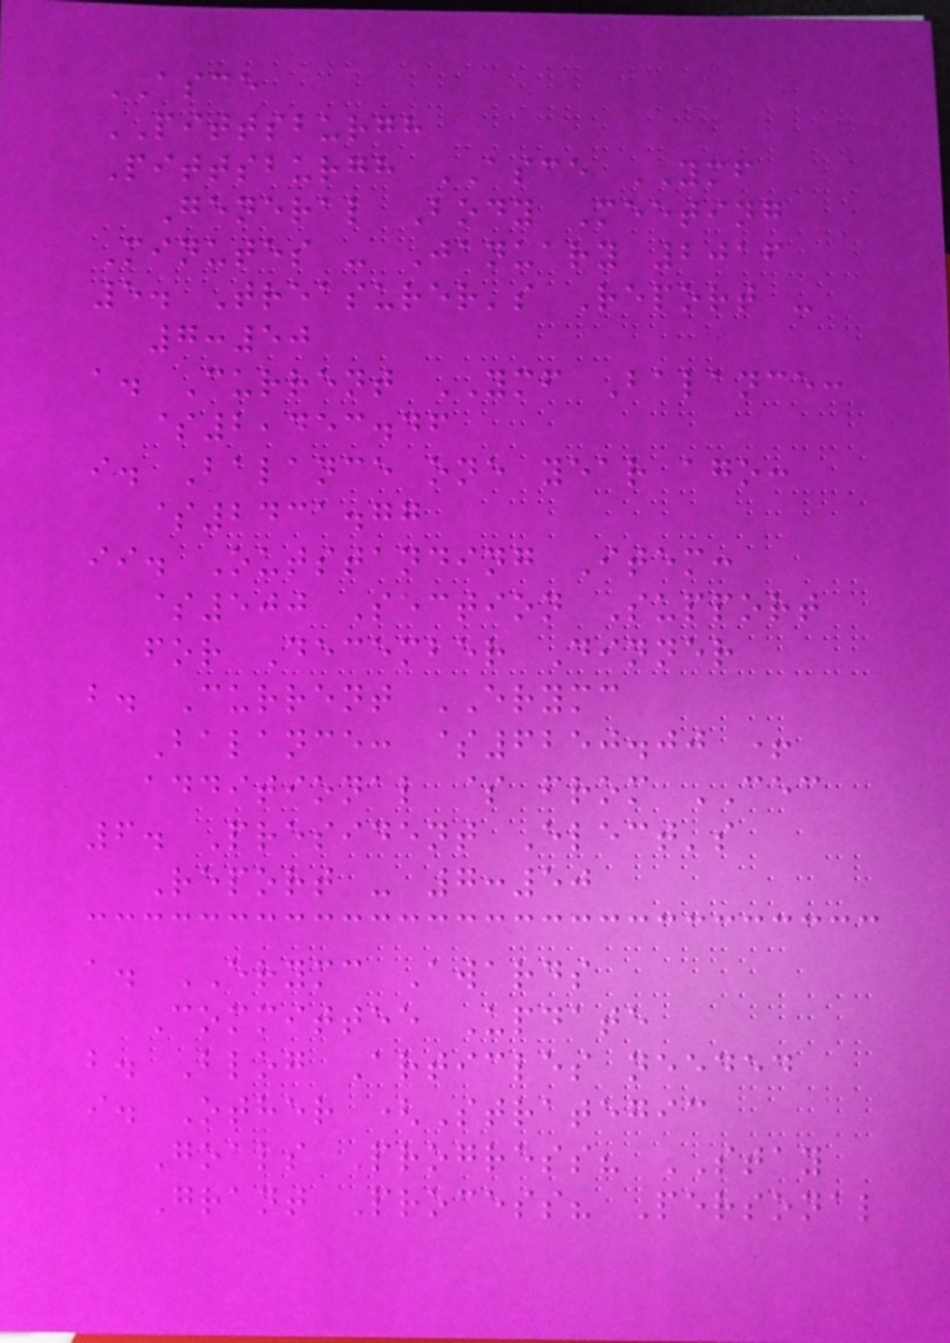ASCE
PITTSBURGH
Pittsburgh ASCE YMF
General Body Meeting
Minutes - January 2016
5. Treasurer's Report -
7:50
a. Current YMF Balance:
$2,453.46
i. Balance one year ago:
$2431.77
ii. Outstanding Item:
$500 Section Support
for December Dinner
b. Current ERYMC
Balance: $6250.00 +
additional $ from CEC
6. President Elect's
Report - 7:50
a. ERYMC Awards
Committee Update
b. Blog Articles needed
i. Other (Strategic
Goals Progress? STAY
Grant Process? Personal
